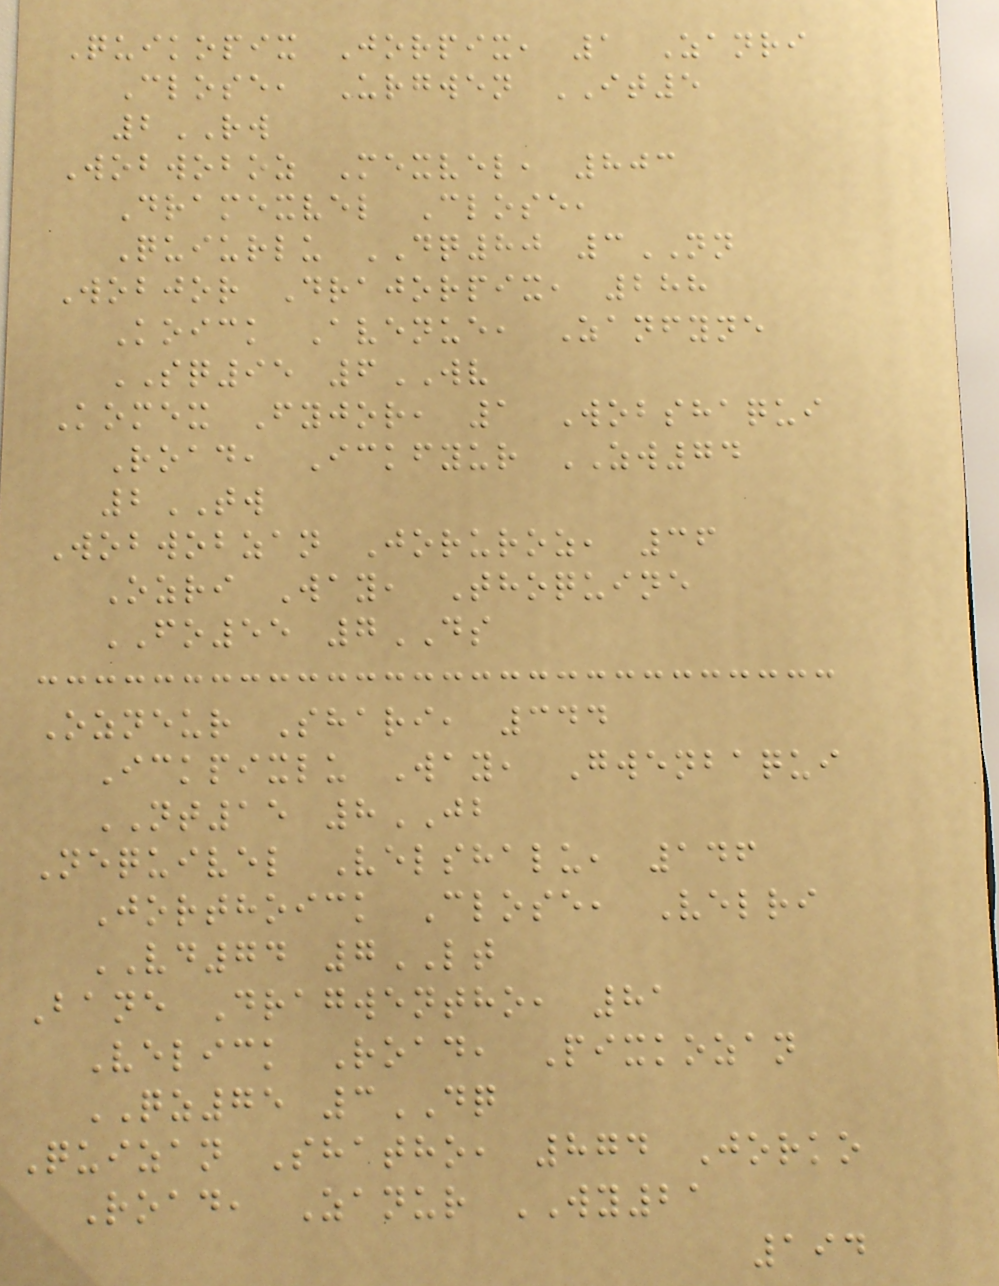Quikopix Jorpix, 1 Zanri
Close, Urgwen IT5
2RW
Wobwoboz Mexvel, 803
Dramexvel Close,
Quiurlu DQ80 3NN
Wobjor Drajorpix, 288
Koick Avenue, Zanfyne
SQ95 6WV
Komex Fyjor, 1 Wobshaqui
Road, Ickfyur ZW74
2TW
Wobwobzan Joruroz, 36
Ozri Way, Thoquine
FO55 7DS
Ozneur Shari, 344
Ickpixlu Way, Gwenbaqui
NT15 8JB
Nequivel Velshalu, 146
Jorthoick Close, Velri
VD74 7LT
Bane Dragwentho, 81
Velick Road, Pixkozan
QZ75 3DQ
Quizan Shatho, 874 Jorko
Road, Zanur WY21
194
